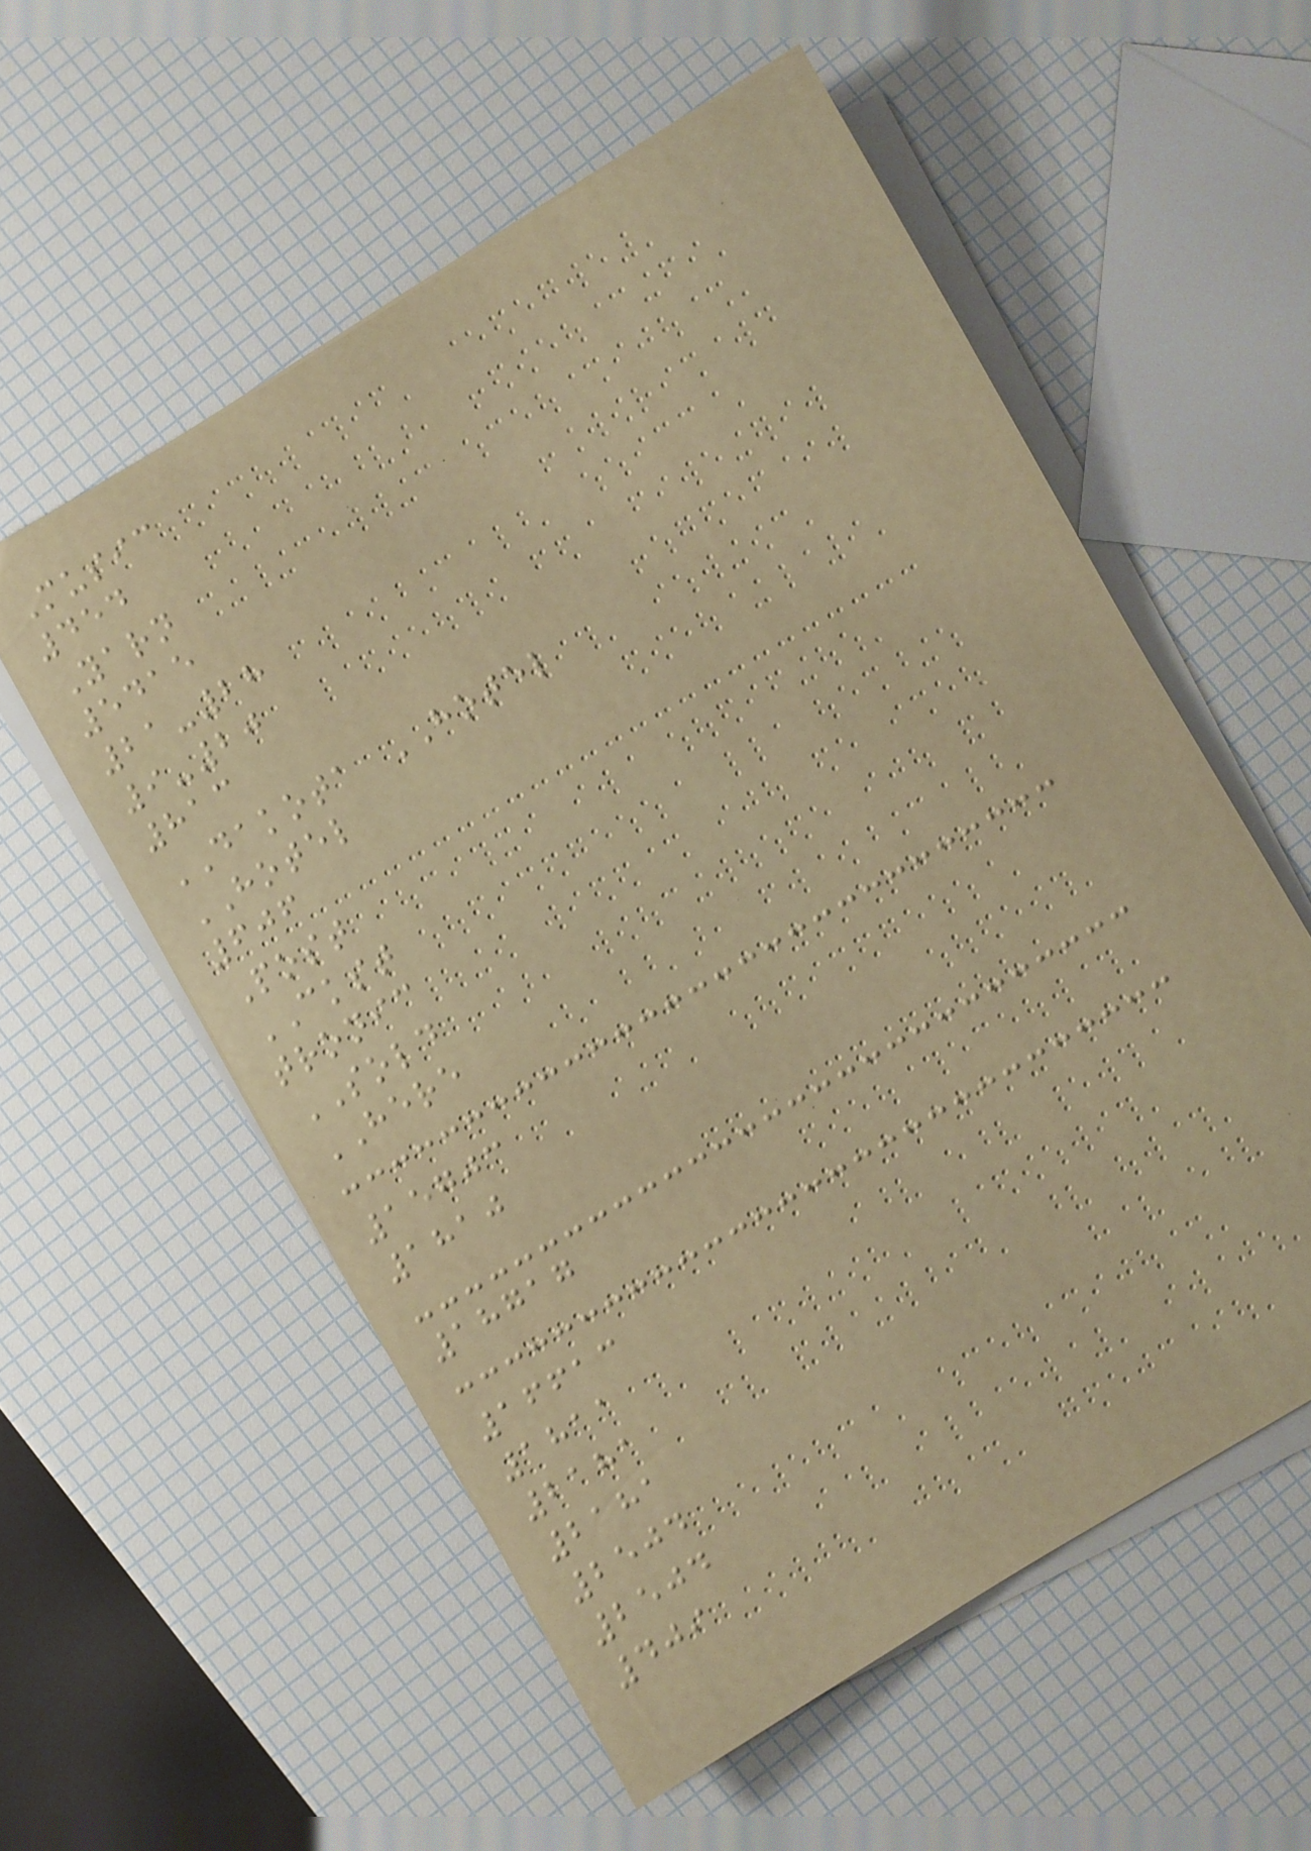Music
454
Yarn
5415
21-28
9-20
813
DAKOTA HOTEL
HOTEL
606
Post
CKST
tronic
SOLD
HERE
15703
1810
18717
16613
1811
2181
2181
2504
2504
409
